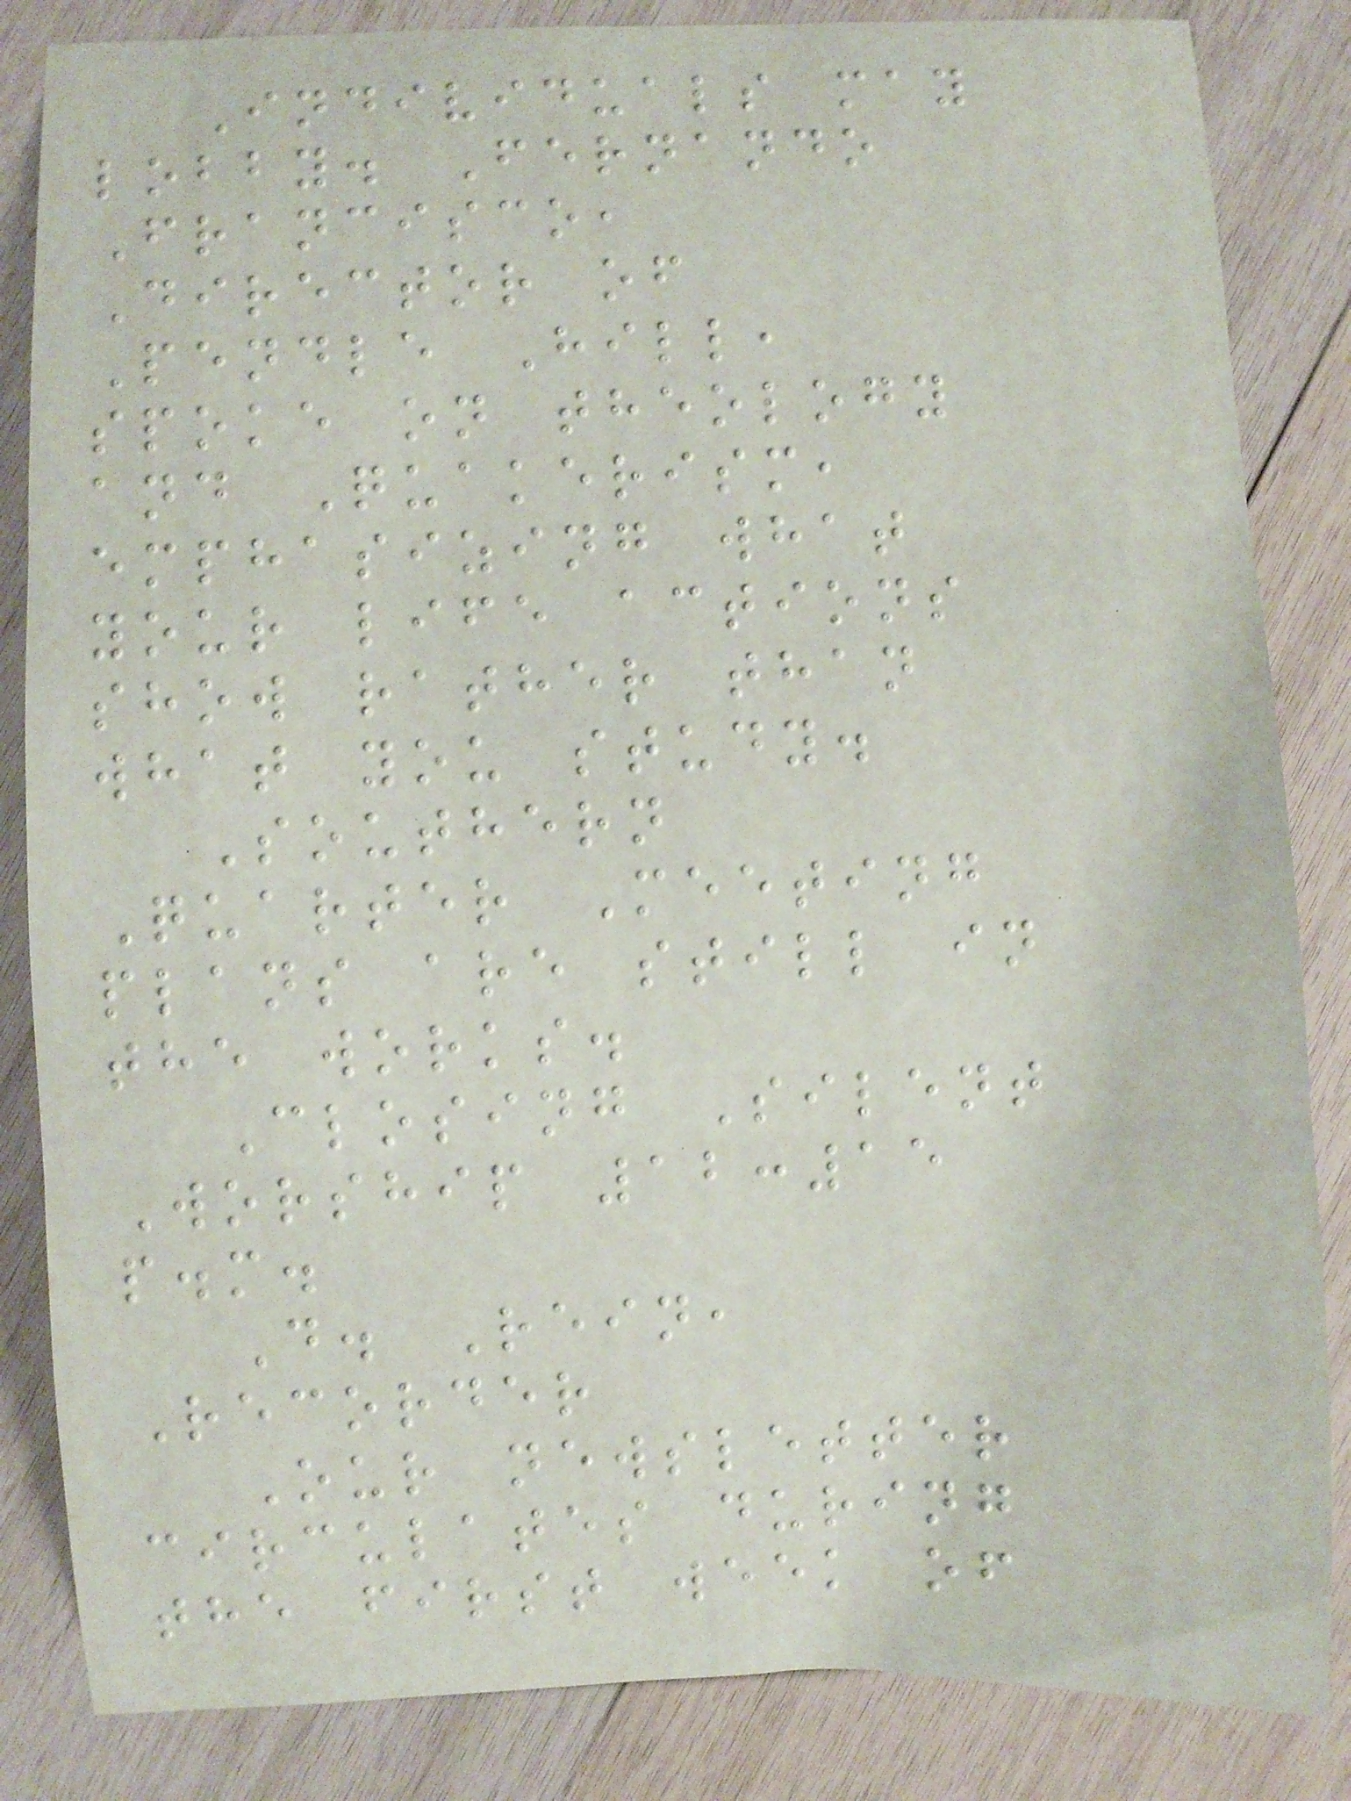Individuals may
lobby. Fernando
Francisco,
Director of
Pendle Hill,
spoke on theology
and Quakerism,
emphasizing what
your life actions
show rather than
what you study.
Southern
Quarter Meeting
plans are still in
the works.
Closing Silent
Worship 12:15
p.m.
D. Rein,
Recorder
Our newsletter
circulates during
the first week of
